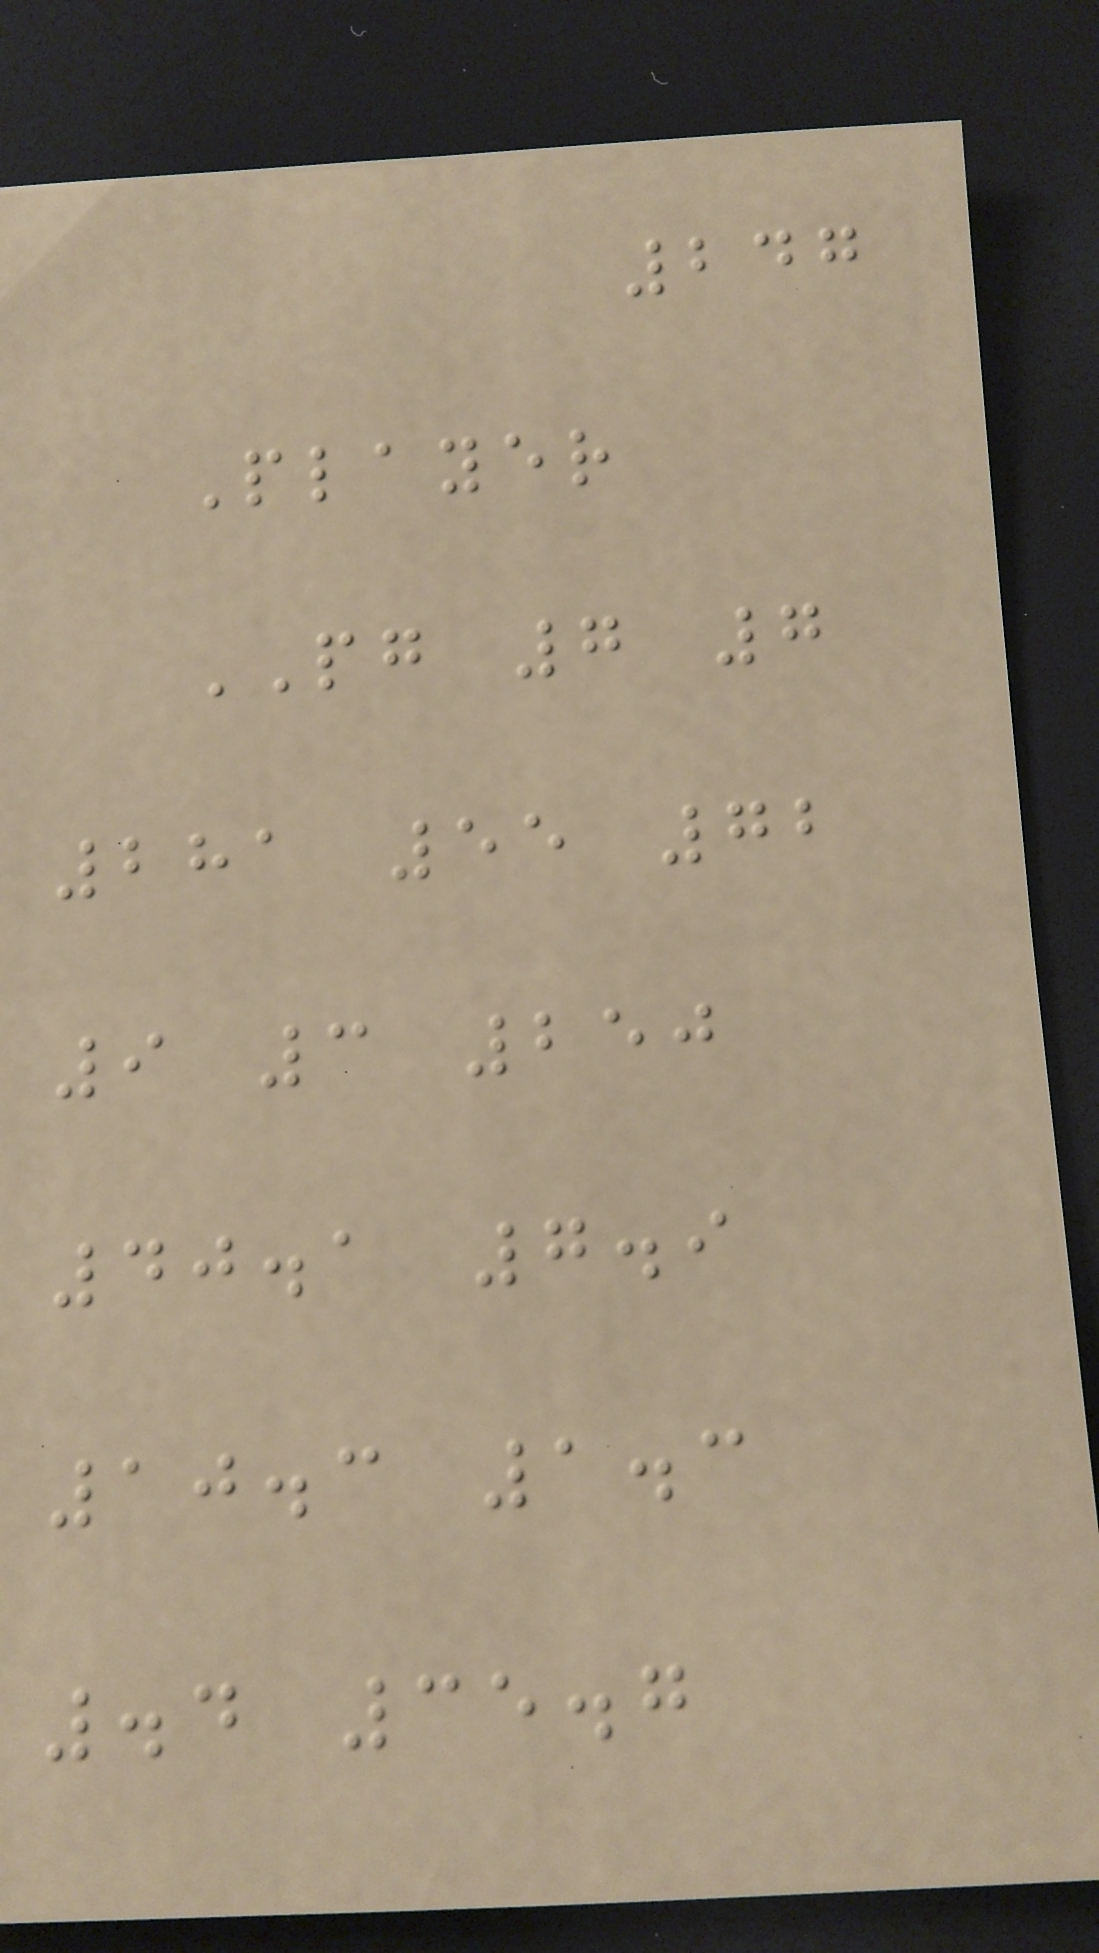247
Player
PG 7 7
281 55 72
9 3 250
40.1 7.9
10.3 1.3
.4 35.7
